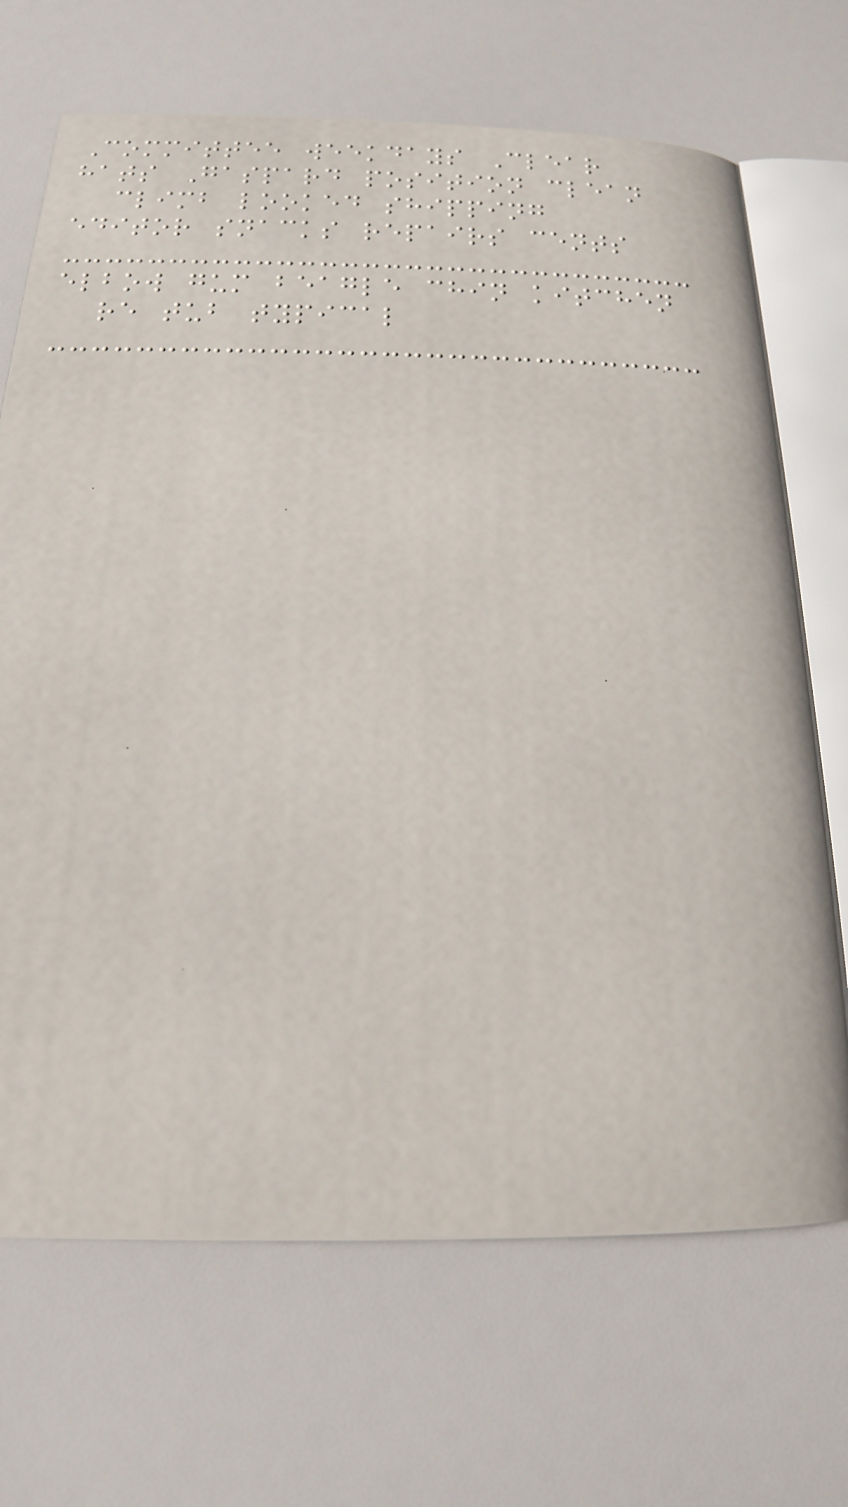Committee weekdays Clear
hats Gaspard position clean
climb looked shipping
editor snacks repairs cents
elbow gum beagle chin kitchen
re tub typical
